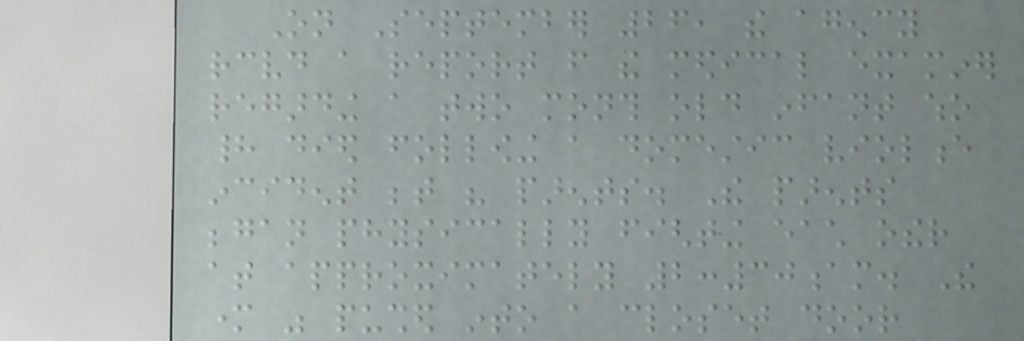On September 26, the agency
received a report from the medical examiner
regarding a two month old infant who
had died following a domestic violence
incident between his parents. The parents
began physically fighting each other
at approximately 2:30am. The
mother was pushed into a closet door
